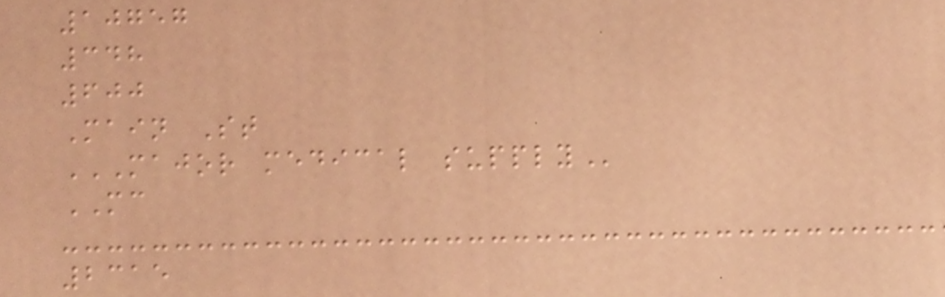10757
348
600
Main St
MAJOR MEDICAL SUPPLY
MC
2315
